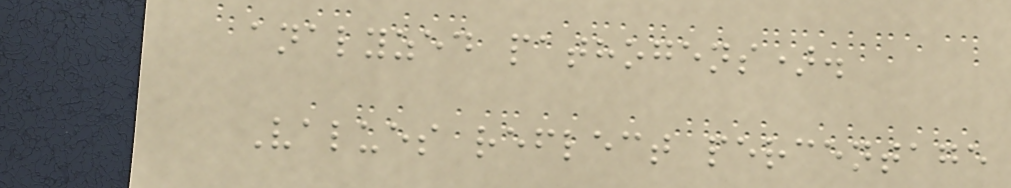analyzed pathogens).
Values reflect percentage
